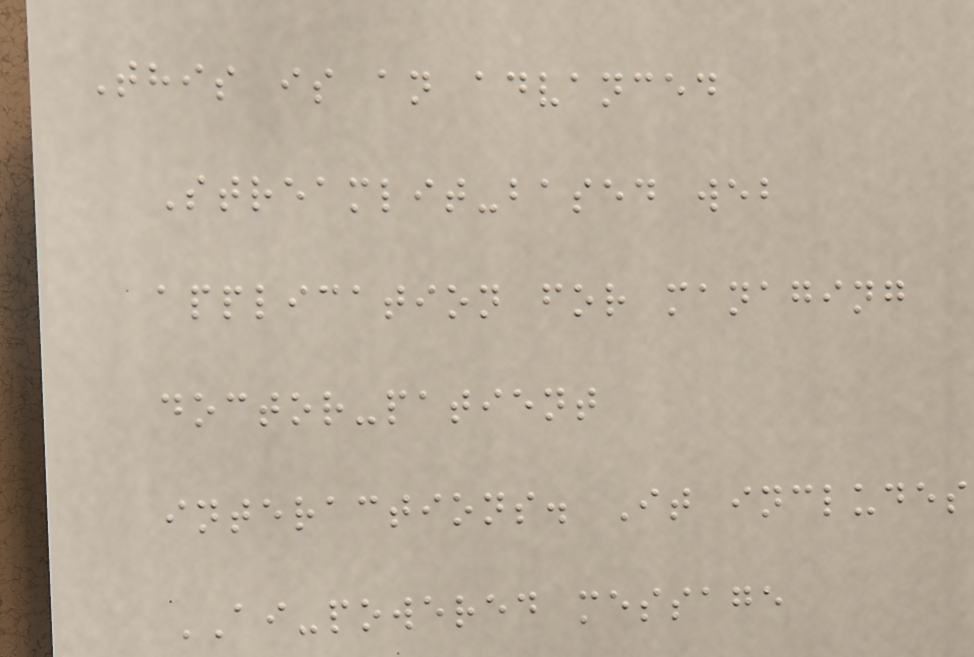This is an advanced
Streamlit-based web
application for managing
doctor-patient
interactions. It includes
AI-powered message
